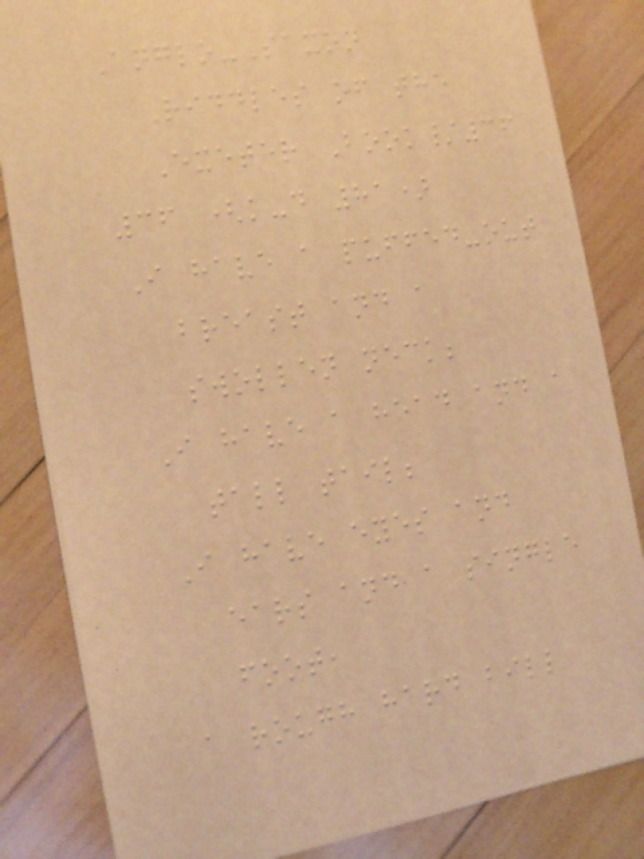Anglo-Saxon
Riddles of the
Exeter Book/36
36 (k-d 81)
I have a puffed-out
breast and a
swollen neck;
I have a head and a
tall tail;
I have eyes and
ears and a single
foot,
a rough hard bill
